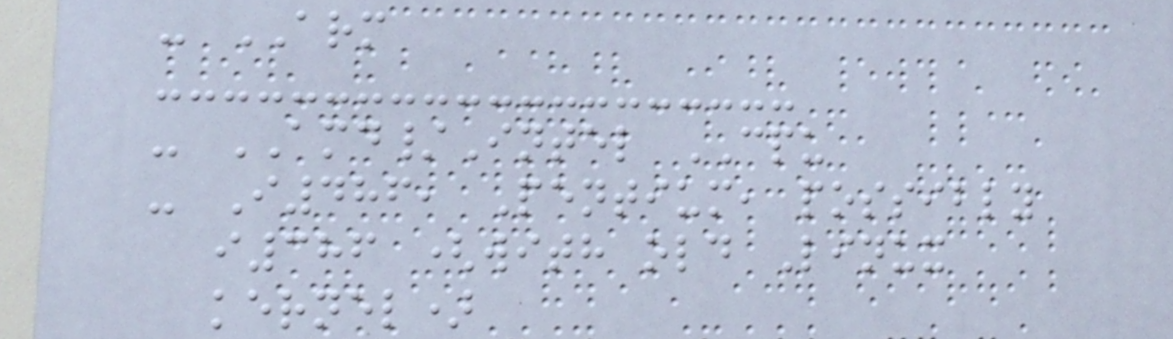- ARM
- AMD/Intel CPU
- I486, Pentium, possibly
i386 (with old Linux
kernel)
